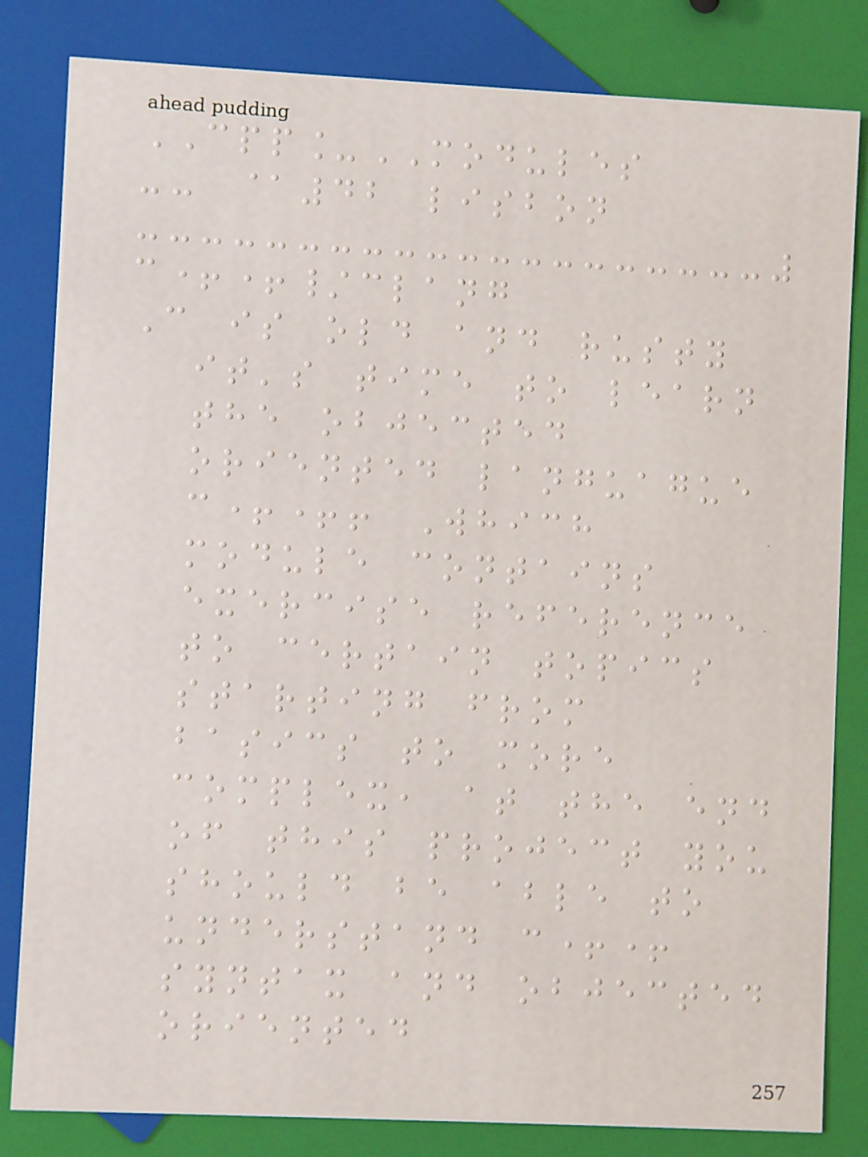CPP_MODULES
-- @42 lisbon
c++/clang
C is old and rusty
it's time to learn
the objected
oriented languague
c++! Which
module contains
exercise reference
to certain topics
starting from
basics to more
complex, at the end
of this project you
should be able to
understand c++
syntax and objected
oriented
